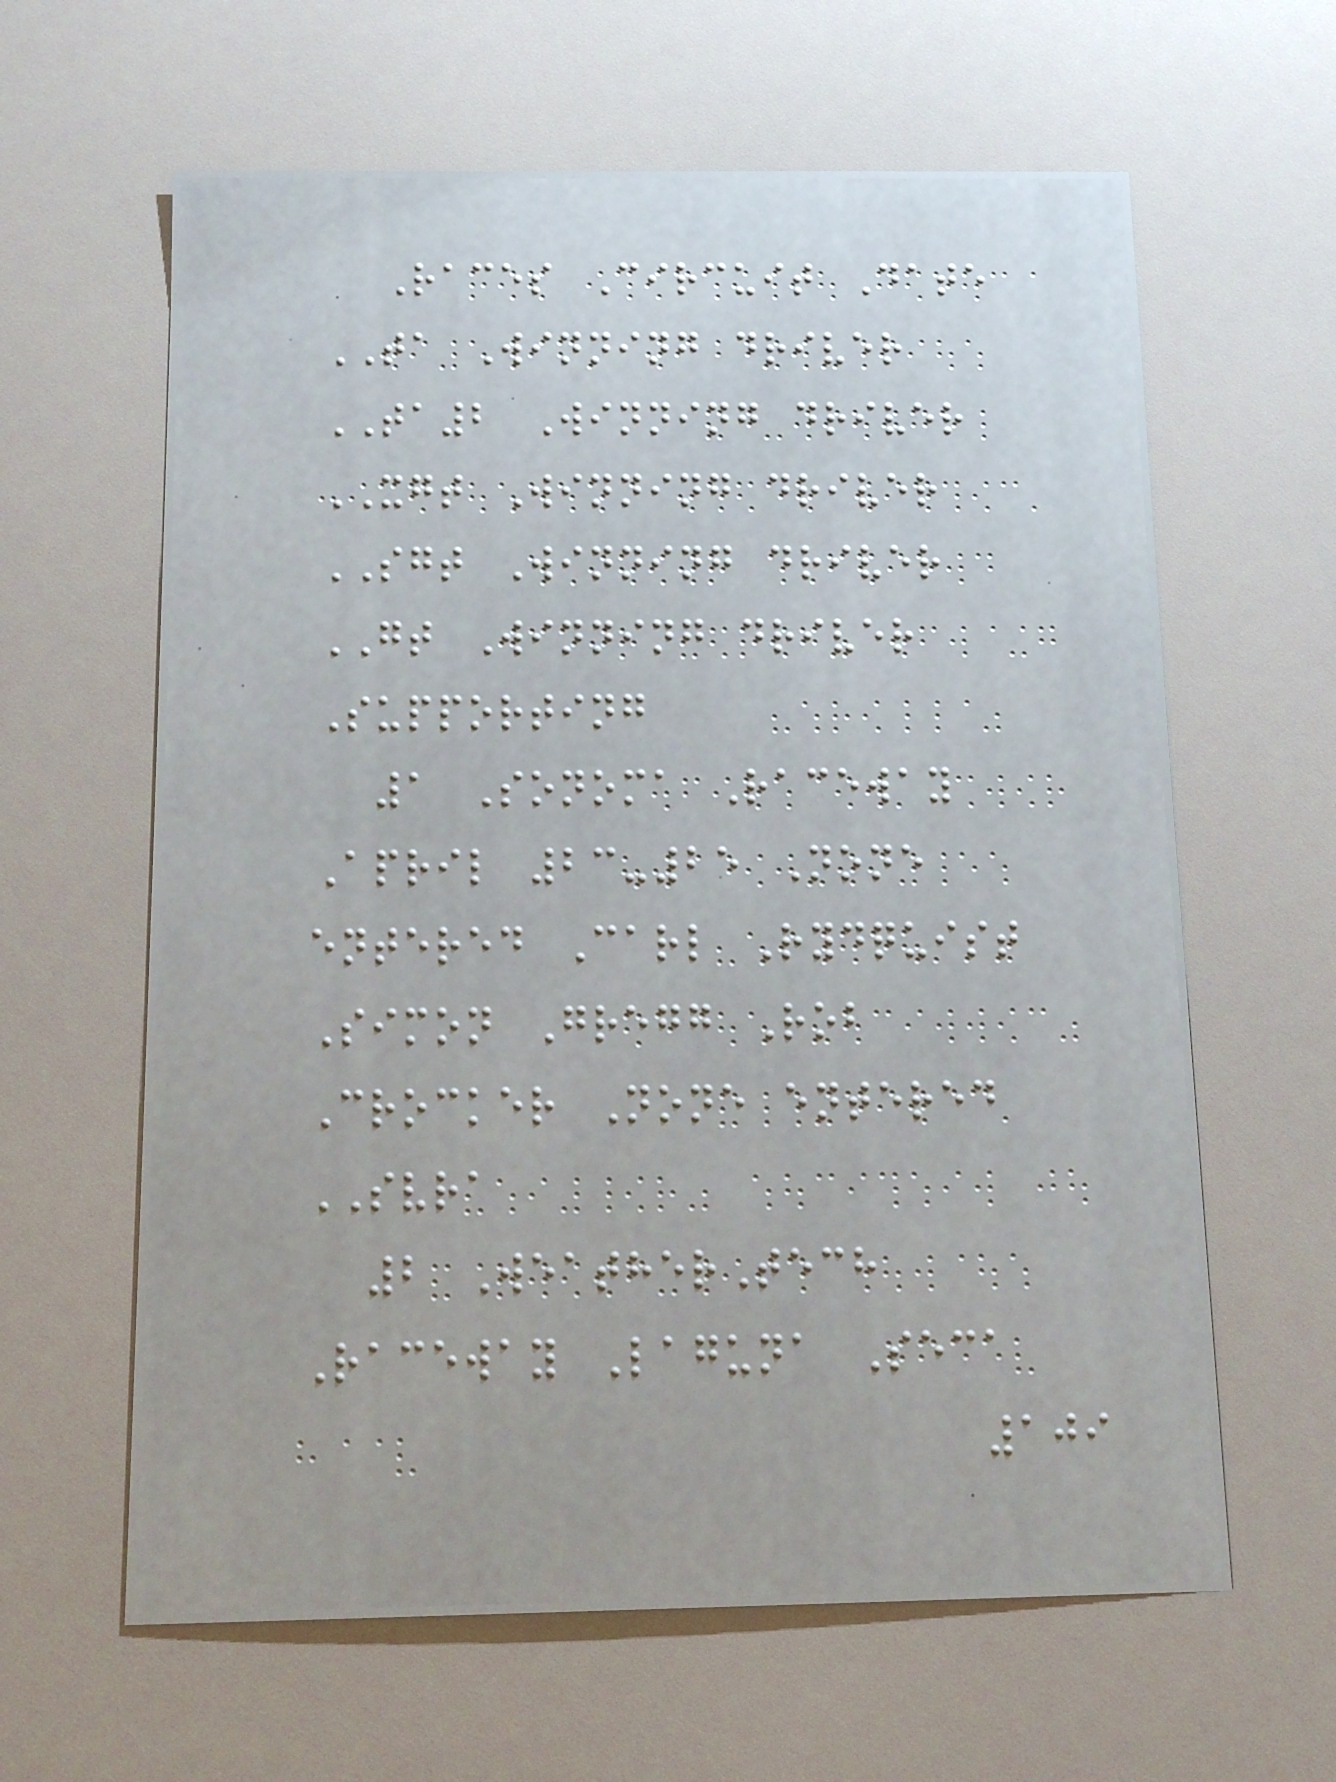Races Circuit Date
TA Winning driver
TA2 Winning driver
XGT Winning driver
SGT Winning driver
GT Winning driver
Supporting
1 Sonoma Raceway
April 23-25 None
entered Carl Rydquist
Simon Gregg Rob
Crocker None entered
SVRA
2 WeatherTech
Raceway Laguna Seca
109
